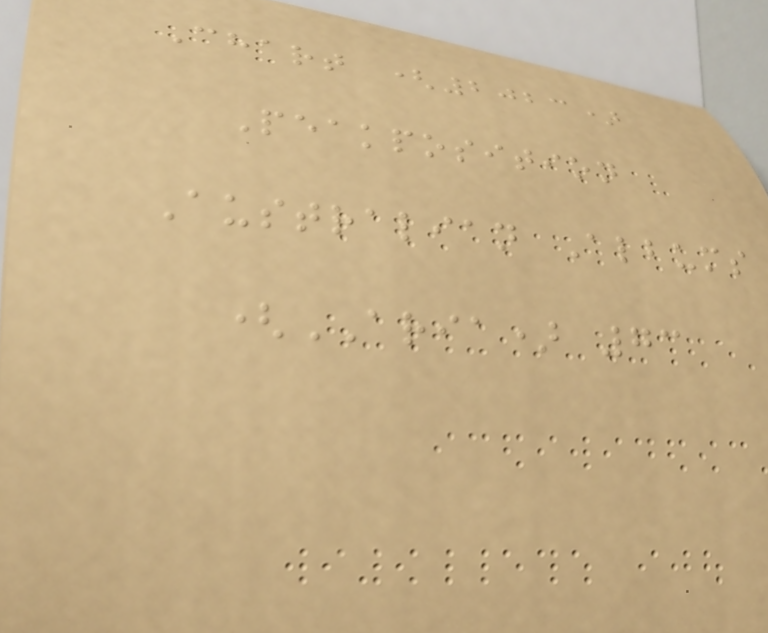Chart (2023)
Peakposition
Australian Albums
(ARIA) 73
